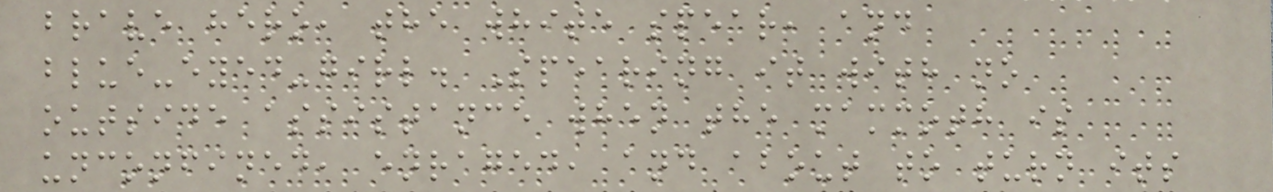brave hero, the white spear, and
blue-eyed-girl. Spearing it with no
outside assistance when the mammoth is
unconfined, enraged, and about to turn its
